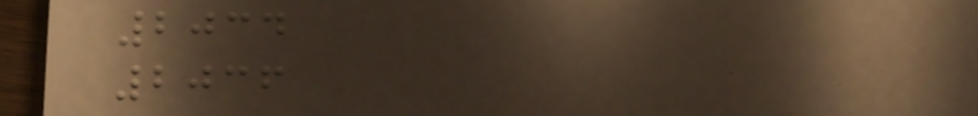2034
2036
